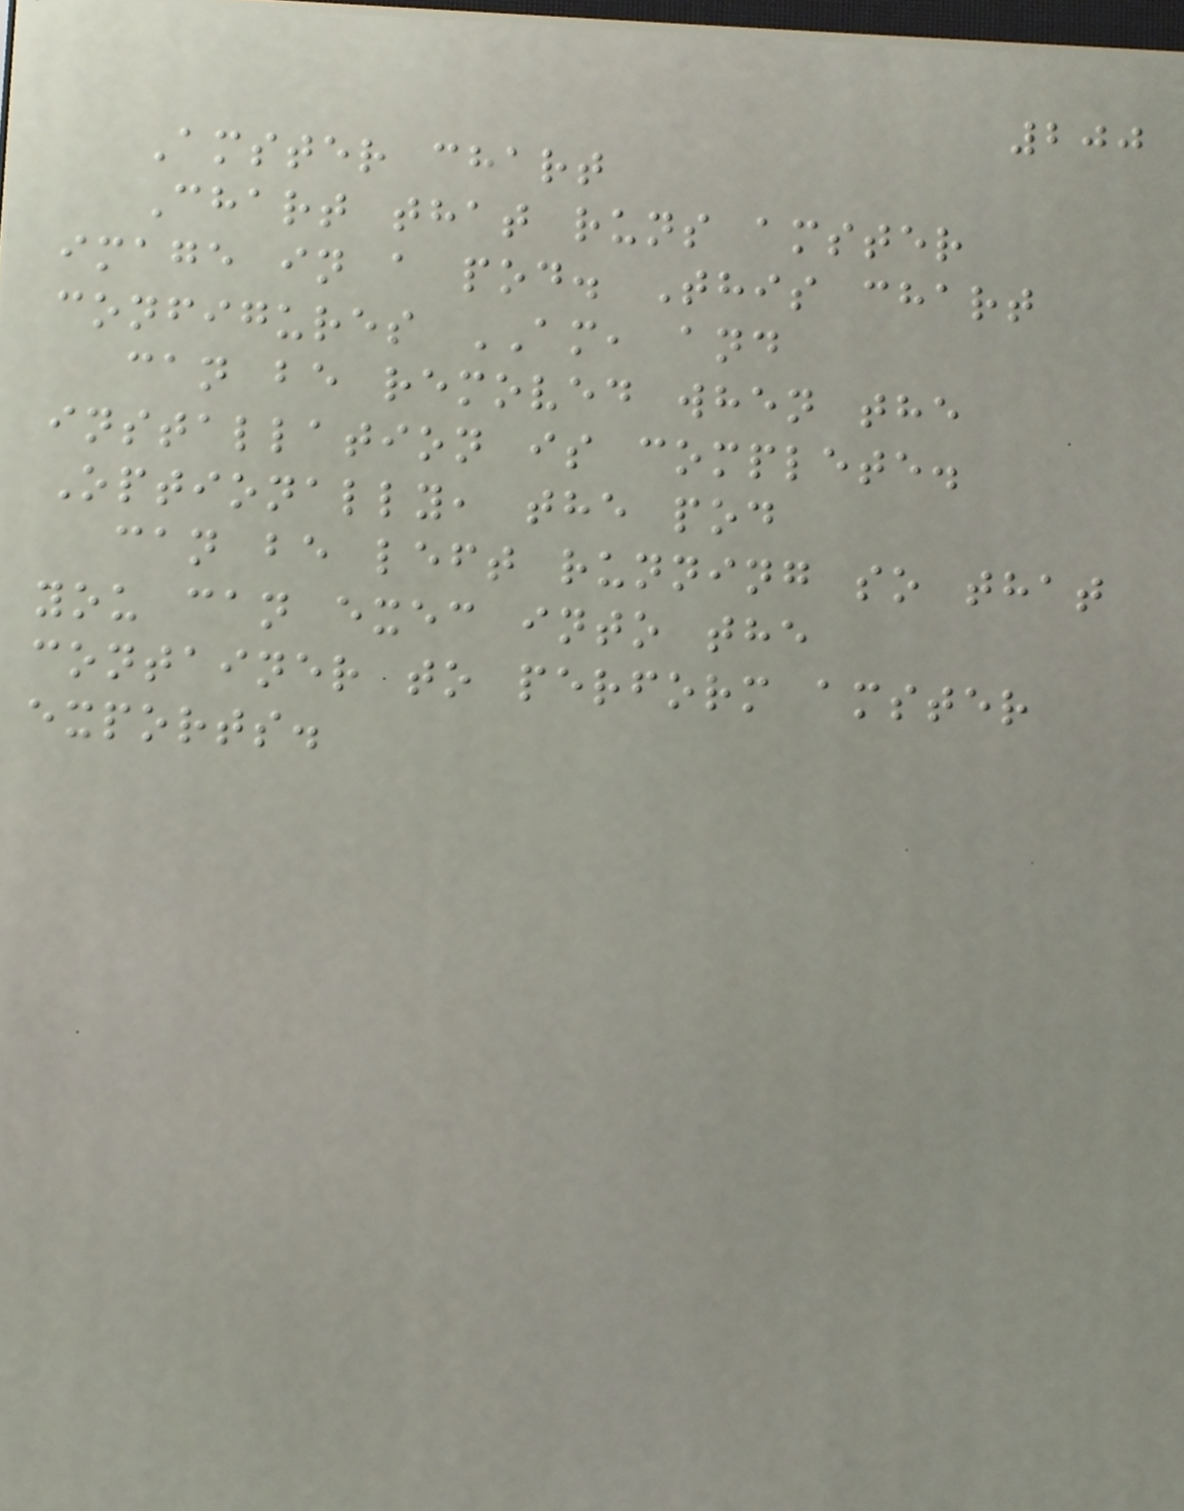200
Amster chart
Chart that runs amster
image in a pod. This chart
configures AM, and
can be removed when the
installation is complete.
Optionally, the pod
can be left running so that
you can exec into the
container to perform amster
exports.
